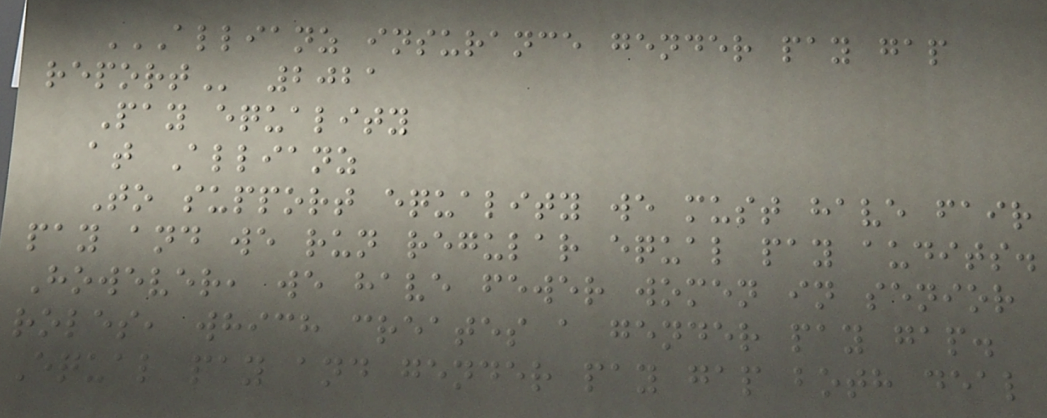ALLIANZ INSURANCE GENDER PAY GAP
REPORT 2021
Pay equality
at Allianz
To support equality we must have fair
pay and we run regular equal pay audits.
However, we have fewer women in senior
roles, which creates a gender pay gap.
Equal pay and gender pay gap both deal
